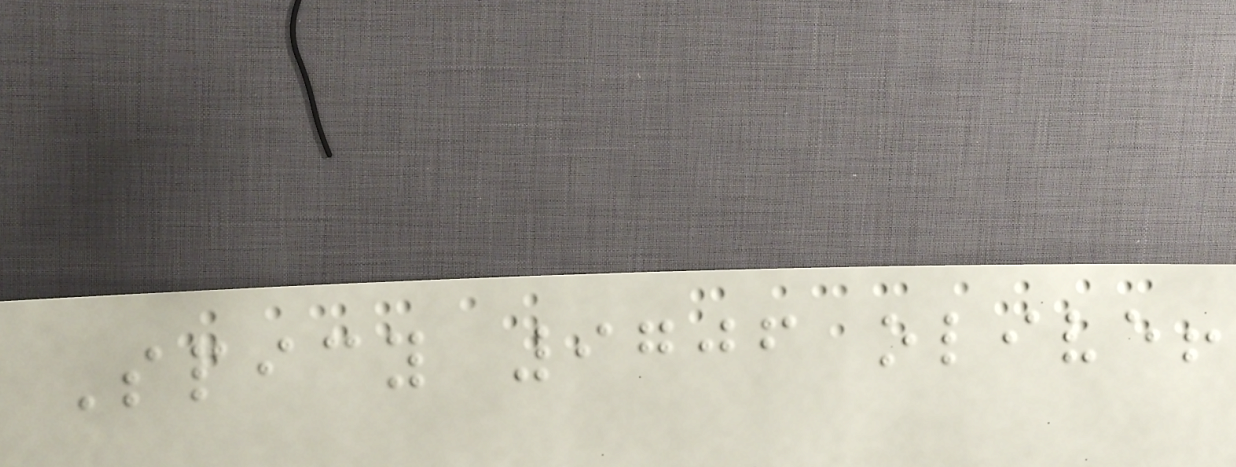Spicy 9706 olive!
